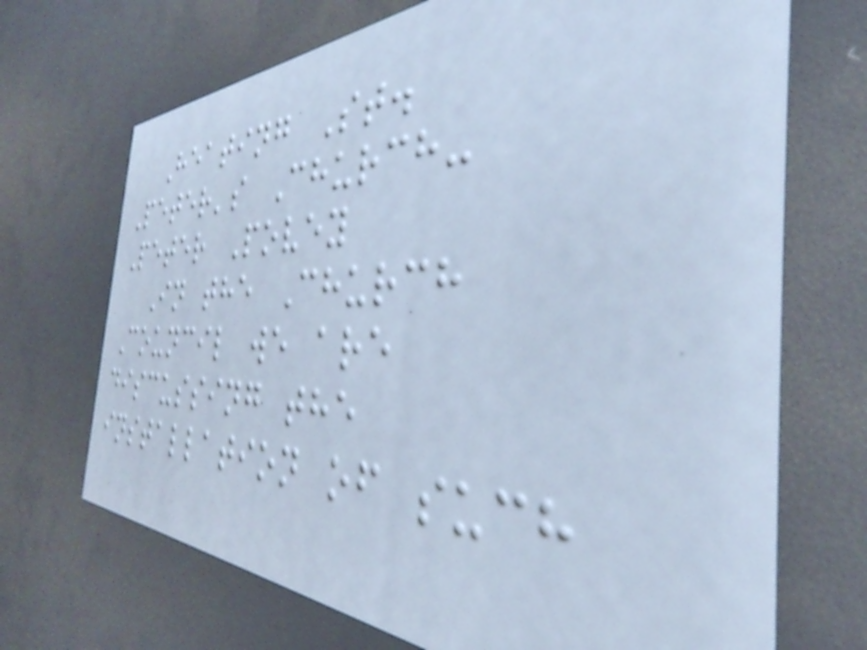Heating St.
Peter's Church-
Peter Povey
In the Church
Council we are
discussing the
installation of such
